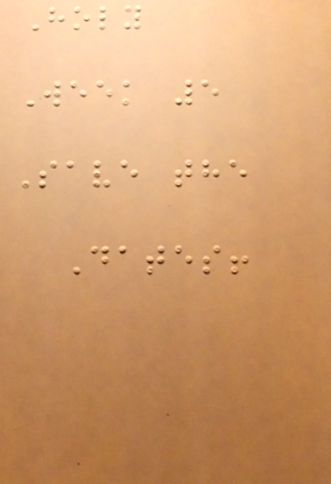Holy
Week 5
Save the
Dates!
